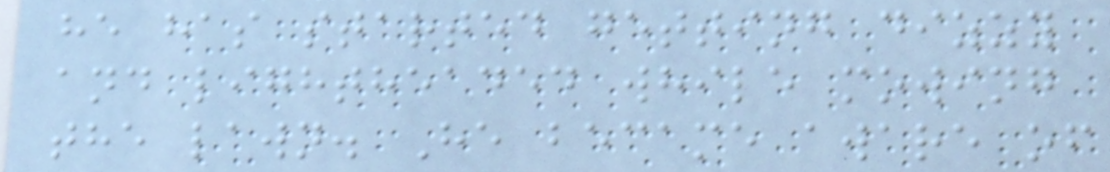he has started getting dizzy
and lightheaded while mowing
the lawn. He became aware of
